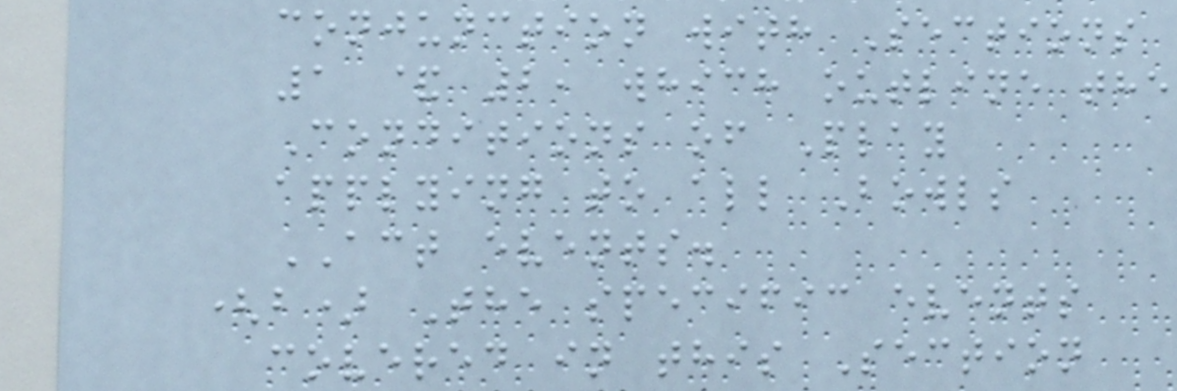conjunction with Sections
1 & 2, which outline the
Conditions of Play
applying to all Bowls
ACT events.
(b) The specific events
covered in this Section
